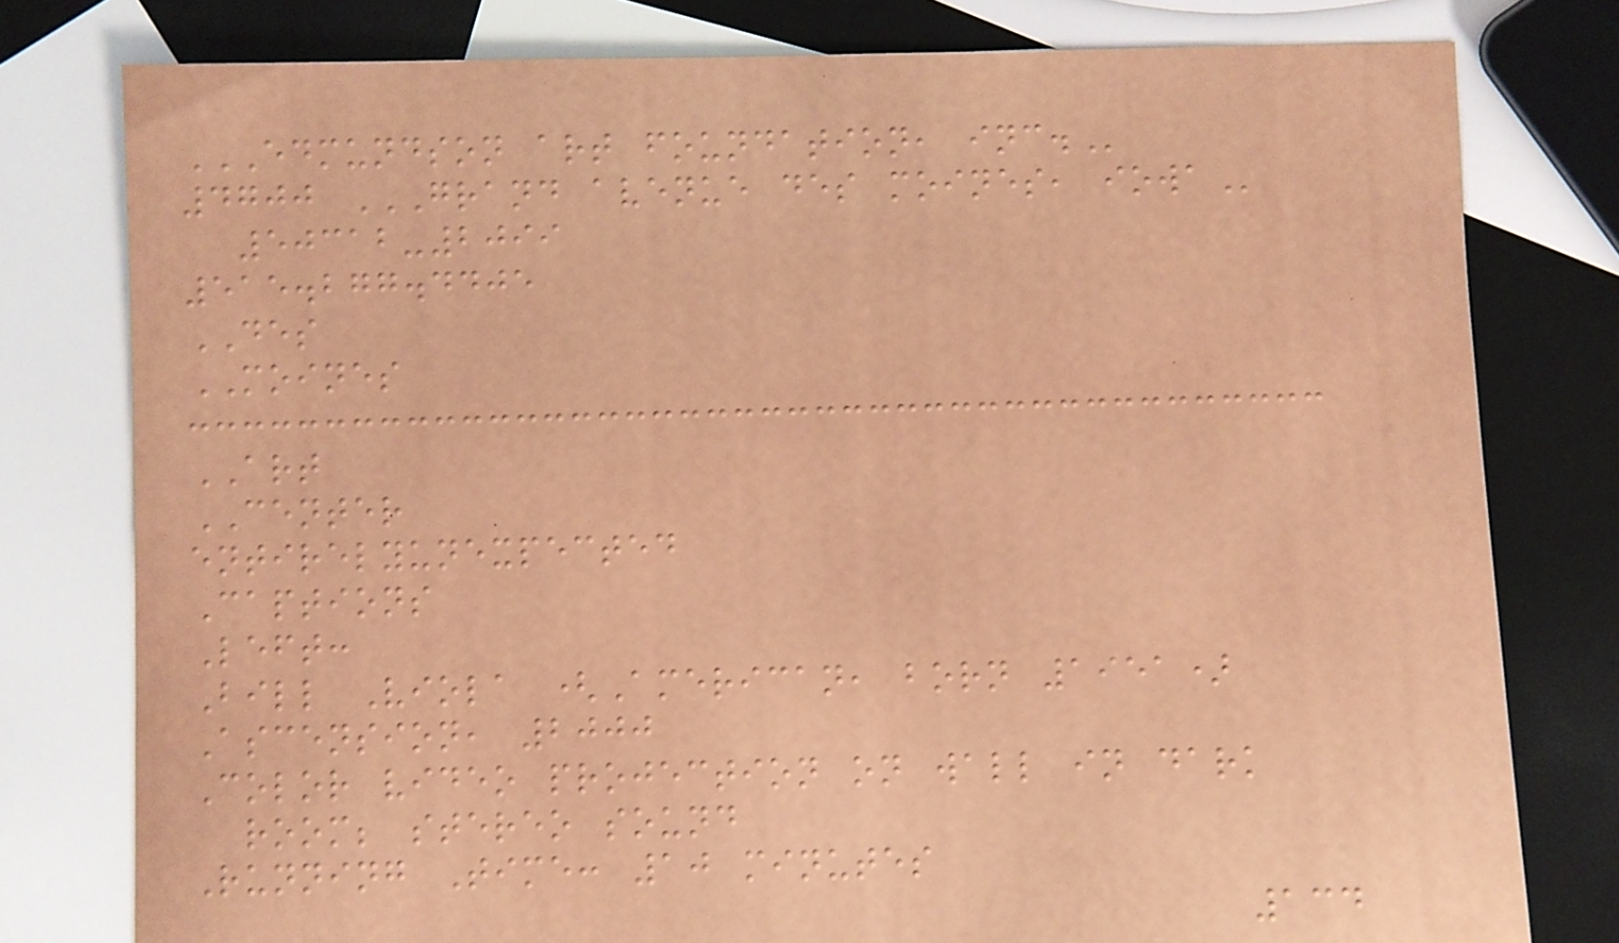EDMUNDSON ART FOUNDATION, INC.
4700 GRAND AVENUE DES MOINES, IOWA
50312-2099
515.277.4405
DES
MOINES
ART
CENTER
entirelyunexpected
Captions
Left:
Bill Viola (American, born 1951)
Ascension, 2000
Color video projection on wall in dark
room; stereo sound
Running Time: 10 minutes
134
